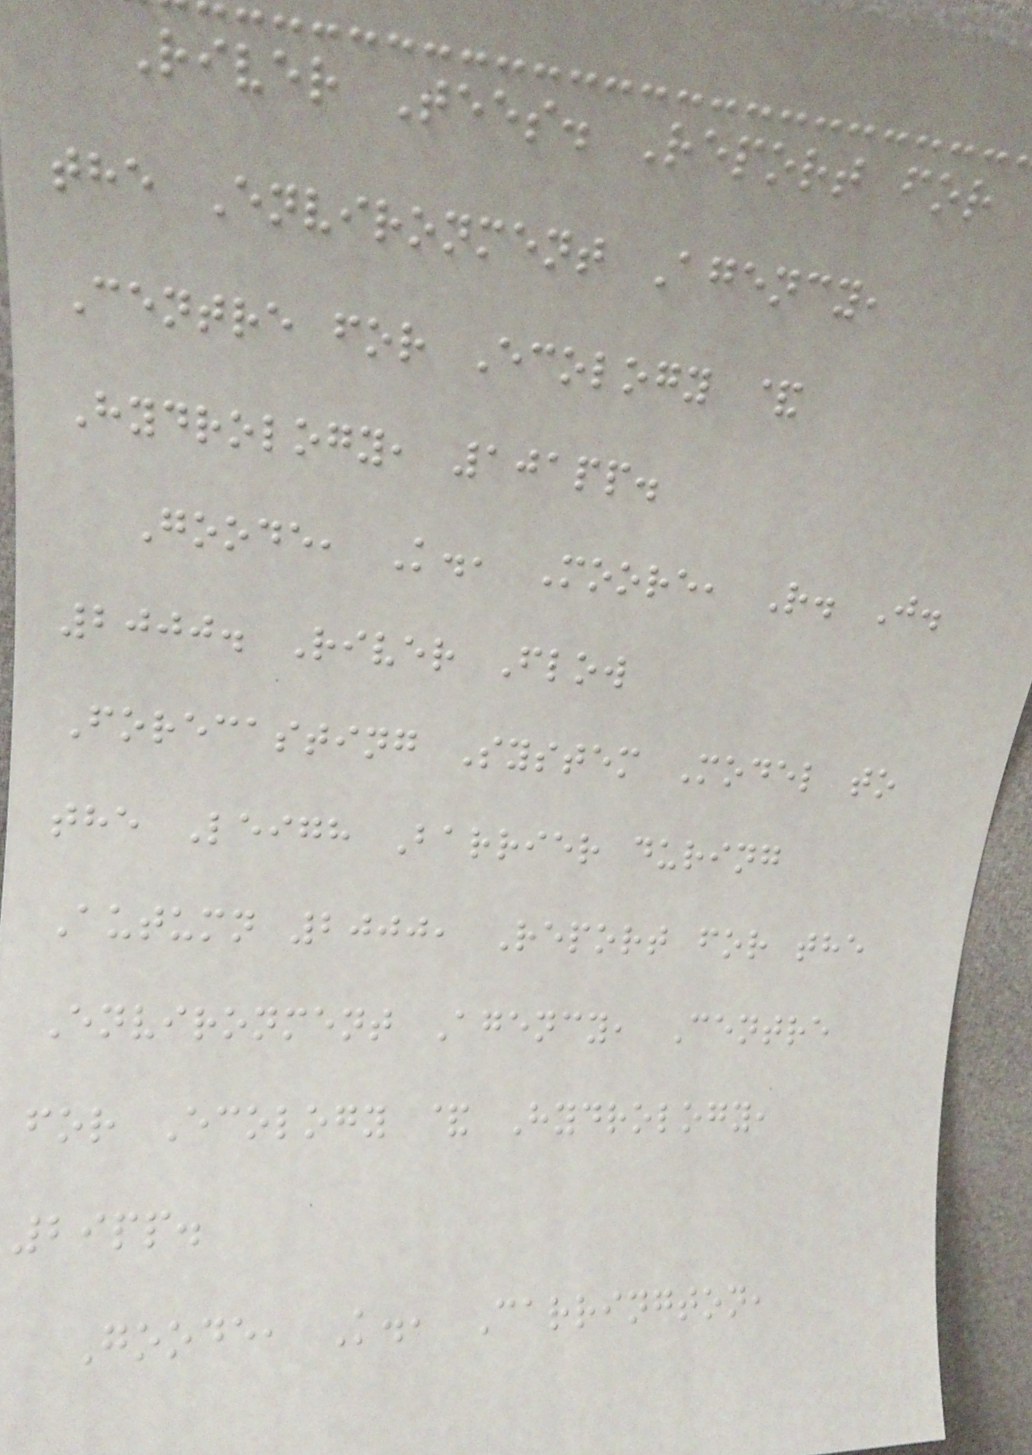River Tees. Report for
the Environment Agency,
Centre for Ecology &
Hydrology, 101pp.
Goode, K., Moore, R. J.
2000. River Flow
Forecasting System Model to
the Leigh Barrier during
Autumn 2000, Report for the
Environment Agency, Centre
for Ecology & Hydrology,
29pp.
Goode, K., Carrington,
